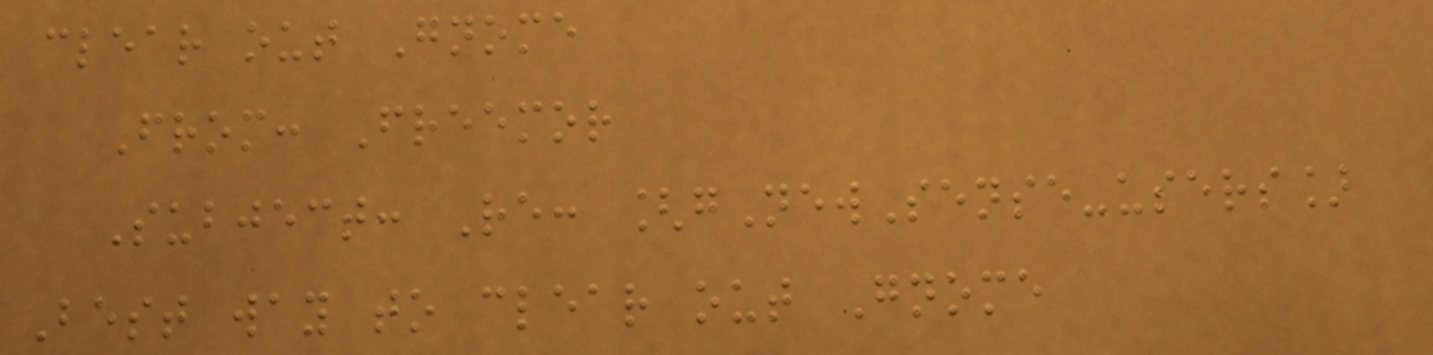clear out Gnome
From: Freemor
Subject: Re: [gNewSense-users]
Best way to clear out Gnome
